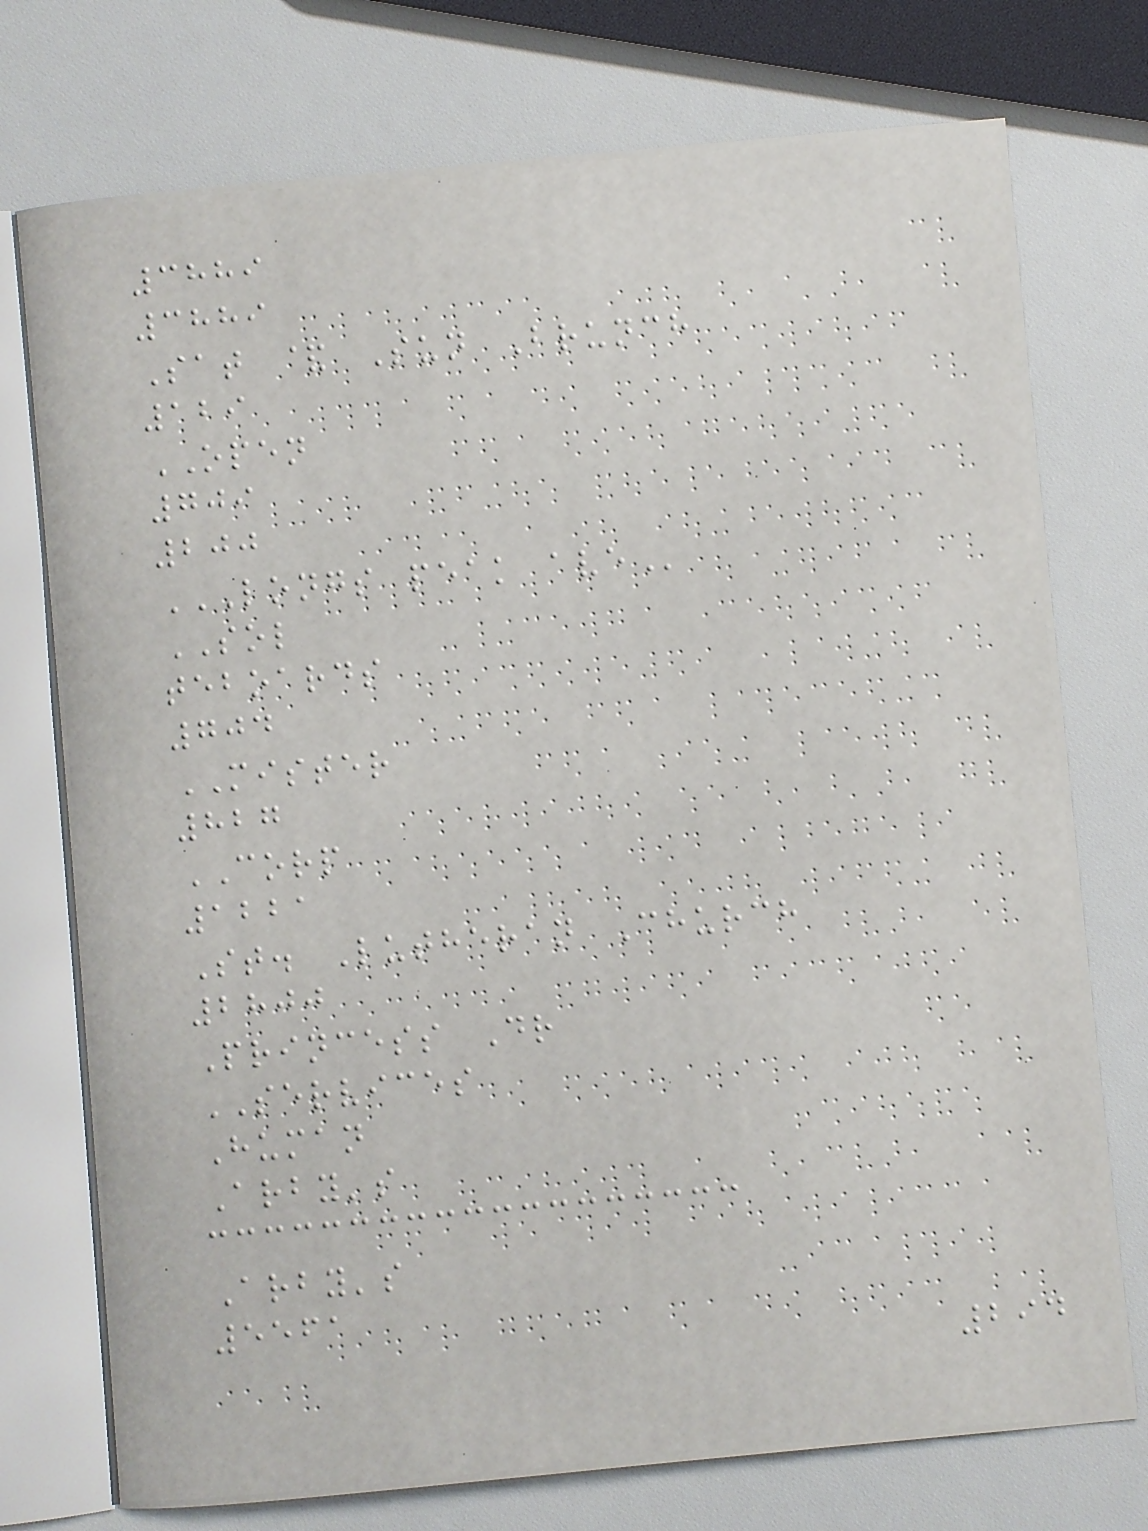3889
3889
Sat & Sun Brunch
129
OPEN
709
200
LONGS PEAK AVE
SOL
teboards
704
MISTER
827
CORP
1221
St. Lutheran Church
2800
Princess Dr
SERVICES
Human
Arby's
Arby's
5561
294
